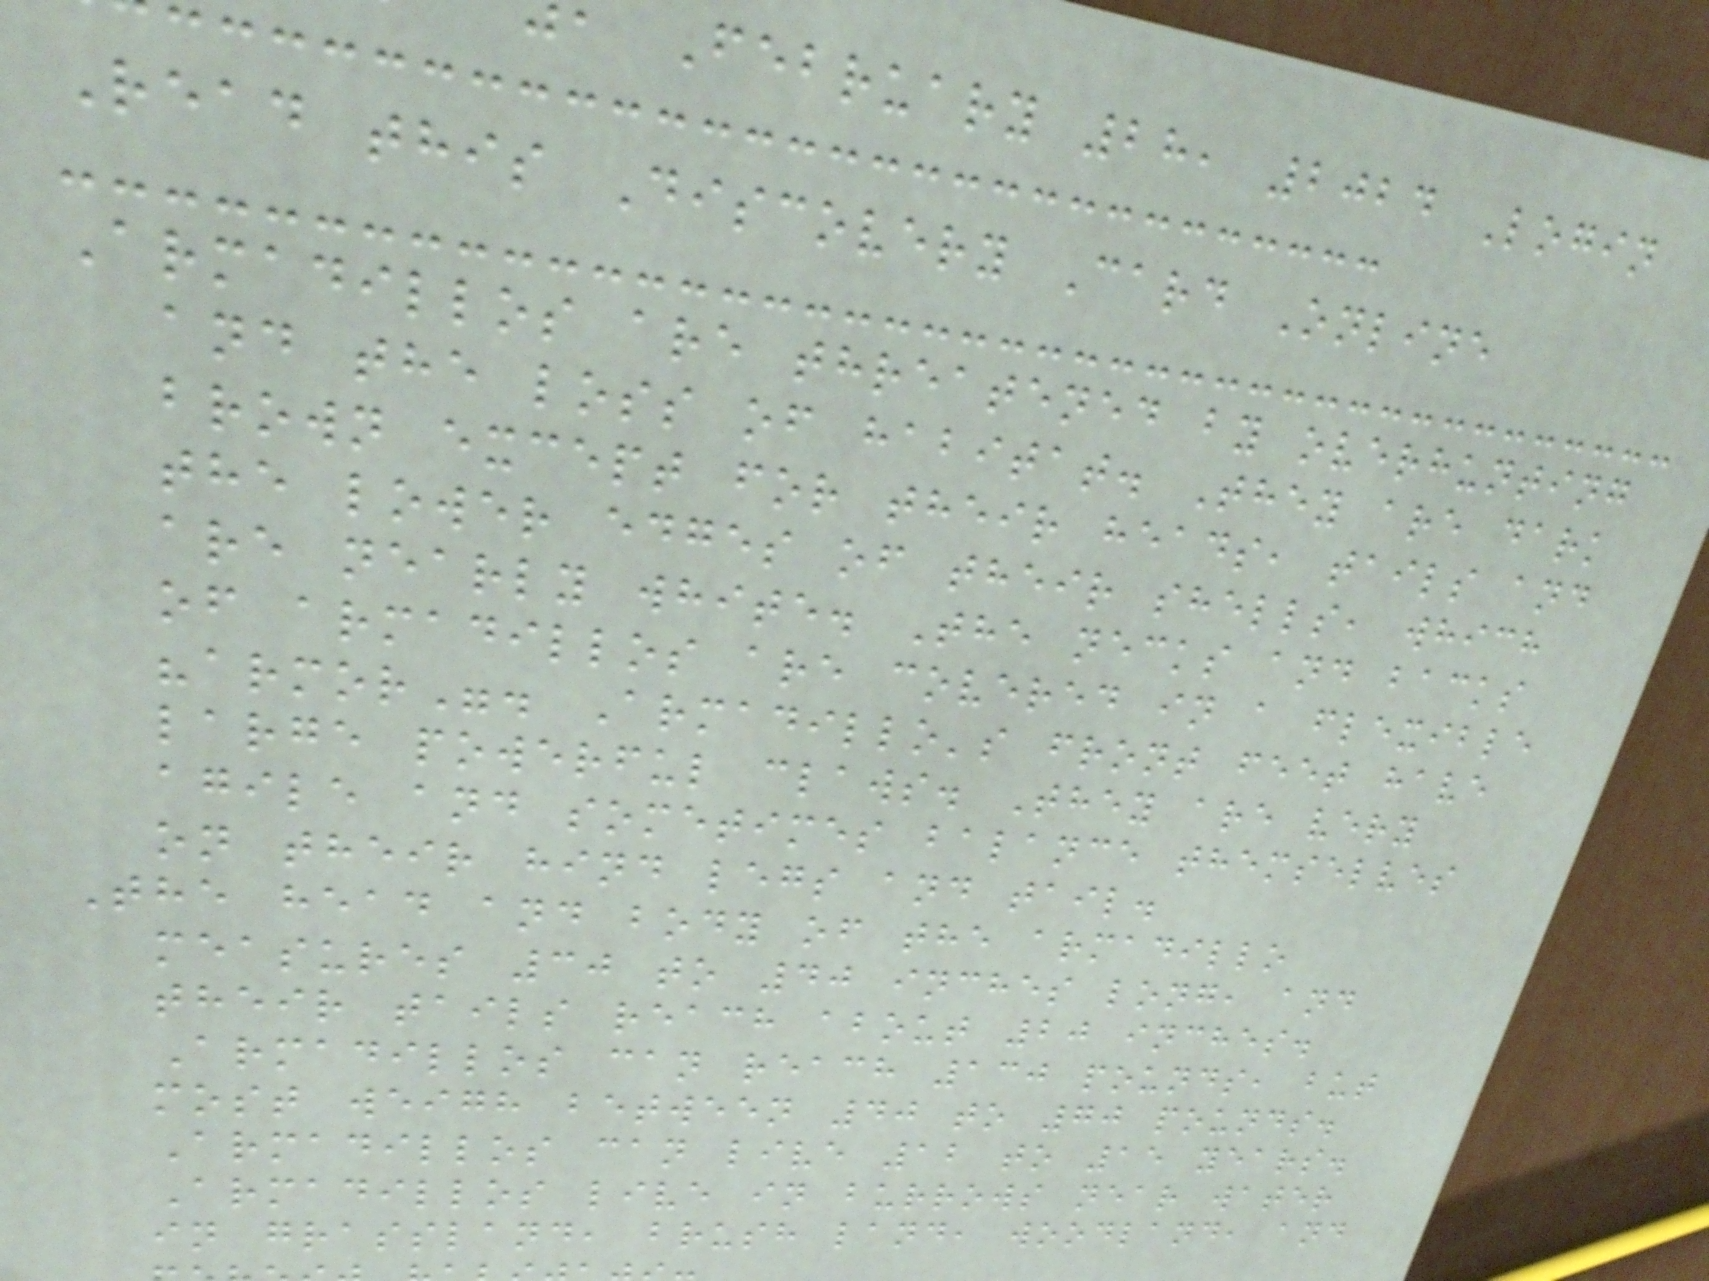February 28, 2024 Login
Read this Discovery Card Online
Armadillos are threatened by overhunting
and the loss of habitat. They are dark
brown except for their heads, tails and
the lower edges of their shells, which
are nearly white. The necks and backs
of armadillos are covered in a flexible
"armor". Armadillo's front feet have
large powerful claws. They are very
agile and sometimes balance themselves
on their hind legs and tail.
The head and body of the armadillo
measures 30 to 40 inches long, and
their tails reach about 20 inches.
Armadillos can reach 130 pounds, but
most weigh between 40 to 70 pounds.
Armadillos can live 12 to 15 years.
Armadillos live in burrows near water
in grassland, brush land, woodland, and
